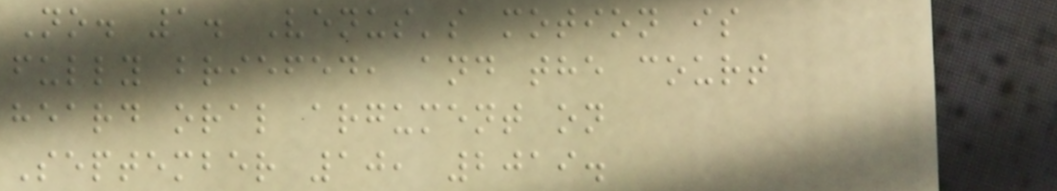No. 1. Venus's motion is
fully briefed, and the court
heard oral argument on
September 10, 2019.
